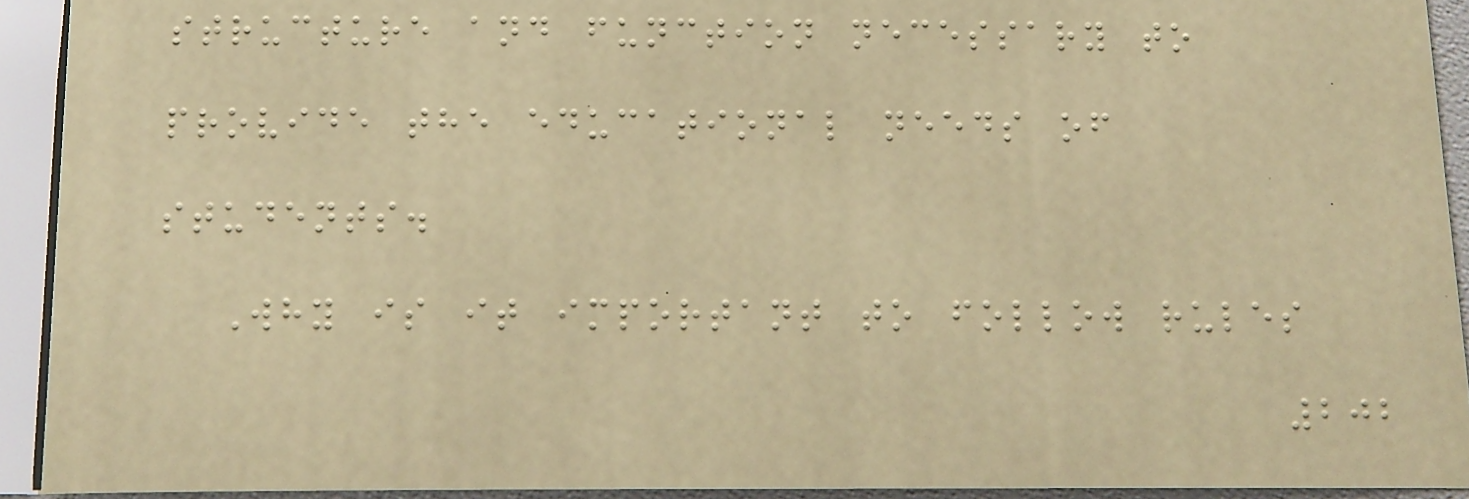structure and function necessary to
provide the educational needs of
students.
Why is it important to follow rules
202
